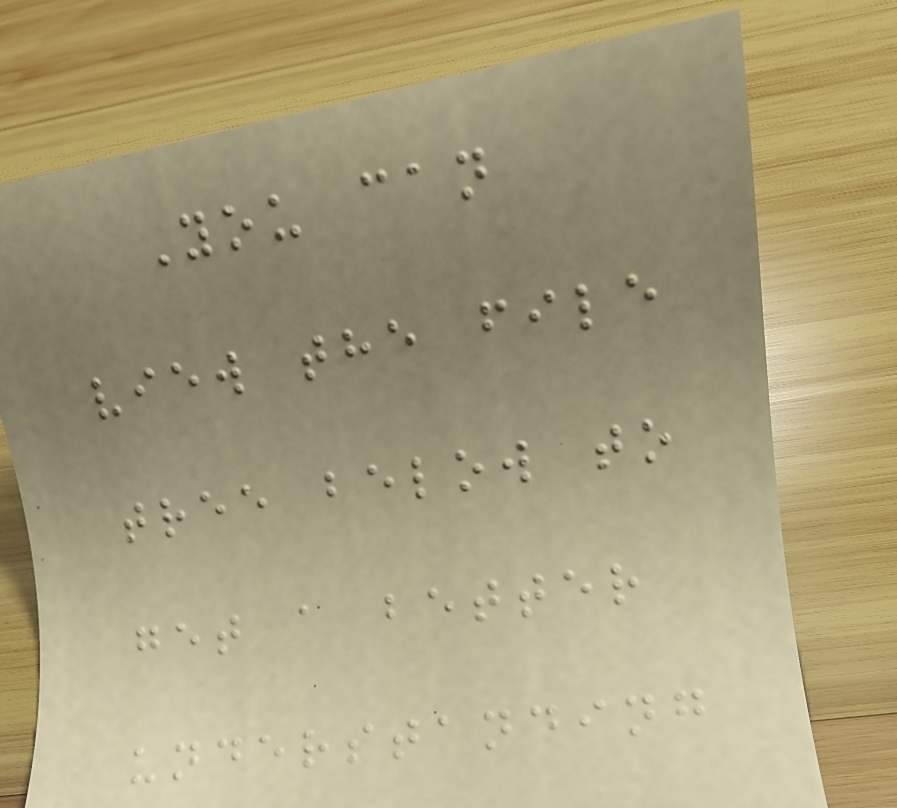You can
view the file
tree below to
get a better
understanding
